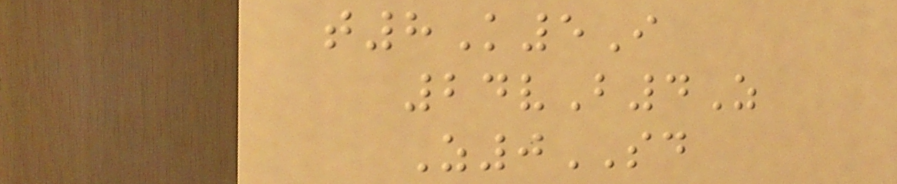t8K5I
24vB4Z
Z0SD
